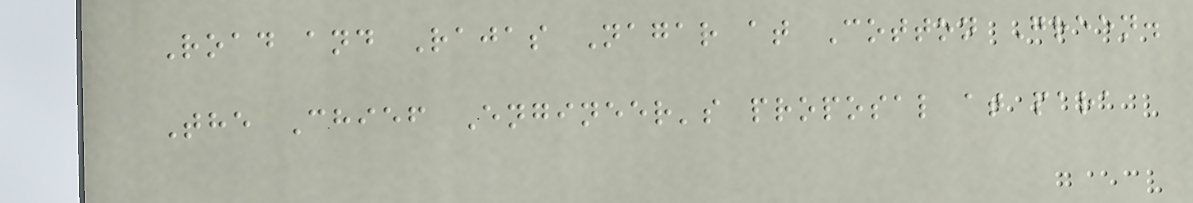Road and Rajas Nagar at Cotton Green.
The Chief Engineer's proposal at para
